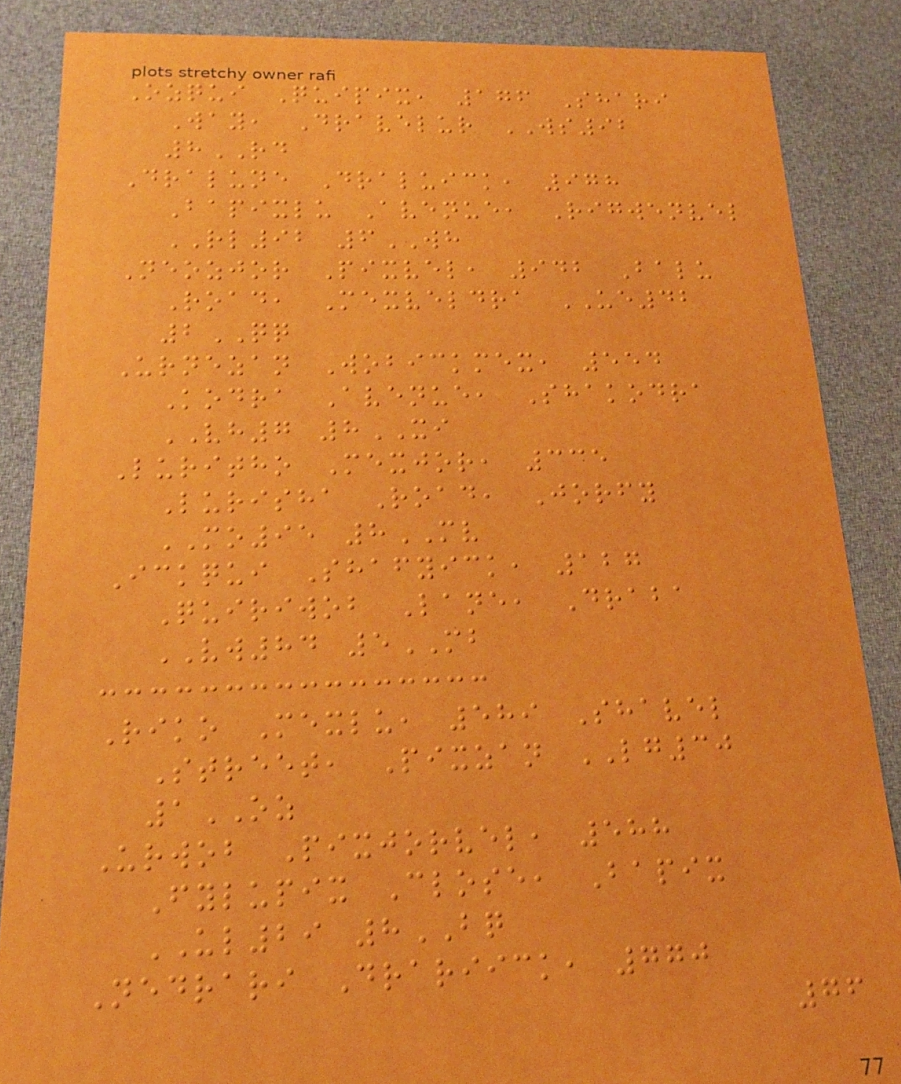Ozqui Quipix, 176 Shari
Way, Dravelur WS92
8RD
Dralune Draluick, 978
Bapixlu Avenue, Rigwenvel
RL92 6WH
Neozjor Pixvel, 942 Balu
Road, Mexveldra UE42
2QQ
Urnezan Wobickmex, 554
Kodra Avenue, Shakodra
VH7 8XI
Luritho Mexjor, 335
Lurisha Road, Jorfy
MO95 8MV
Ickqui Shafyick, 127
Quiriwob Lane, Draba
VW84 5MB
Riko Mexlu, 589 Shavel
Street, Pixzan LG30
1OZ
Urwob Pixjorvel, 588
Fylupix Close, Bapix
UL29 8BQ
Nedrari Drariick, 770
76
